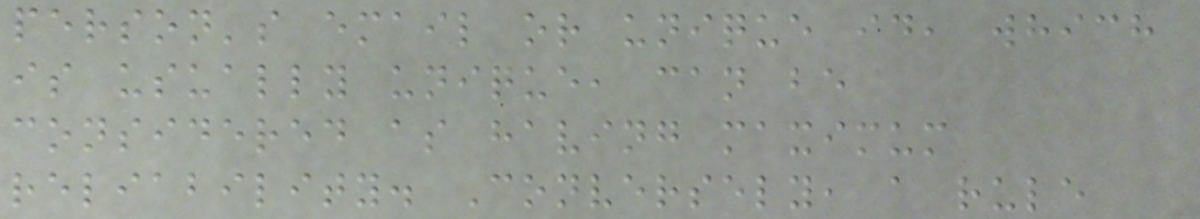person's email or unique id, which
is usually unique, can be
considered as having maximum
reliability. Conversely, a rule
